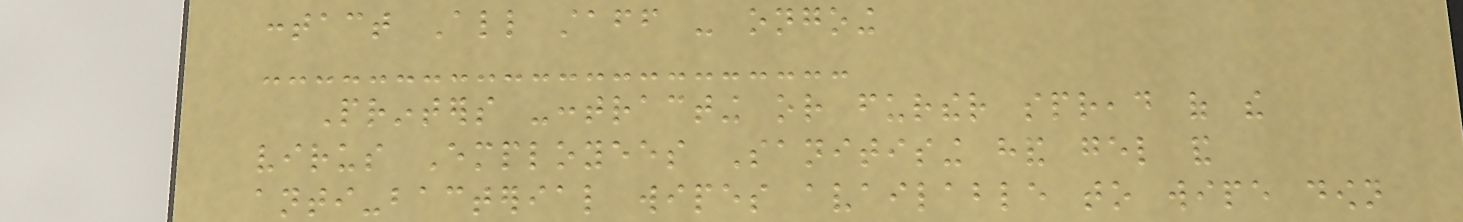contact All staff - ongoing
Printers -contracting or further spread of the
virus Employees Sanitising hand gel and
anti-bacterial wipes available to wipe down
